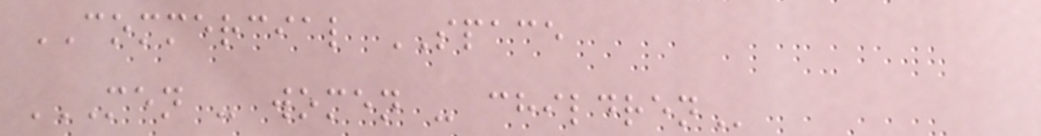COMMERCIAL SPACE
MEN - WOMEN - CHILDREN
